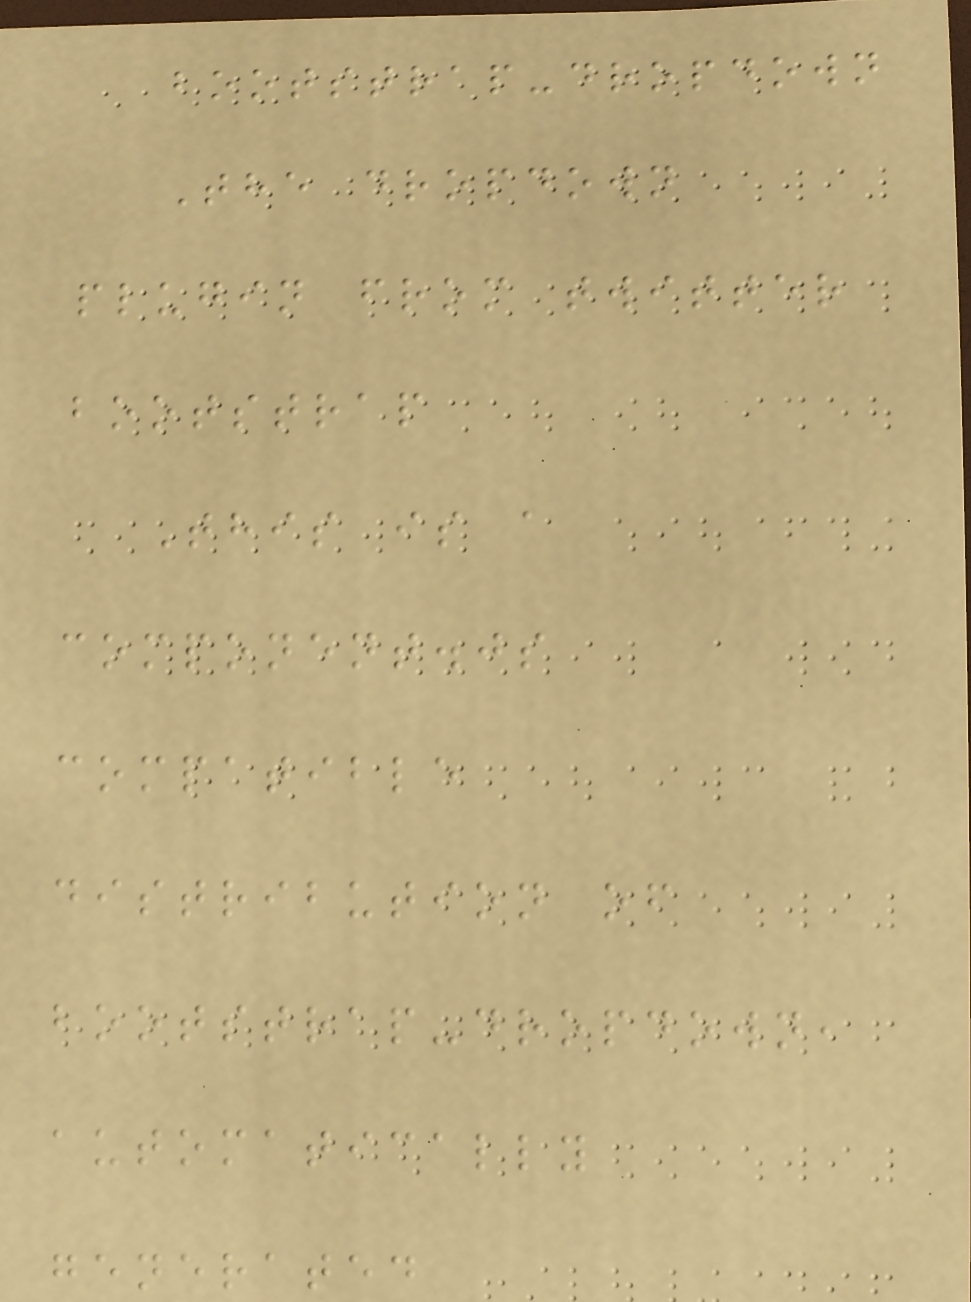bootstrap-dropdown
The dropdown
plugin from twitter
bootstrap
This is a
component.js
compatible
distribution of
bootstrap-dropdown,
automatically
generated
